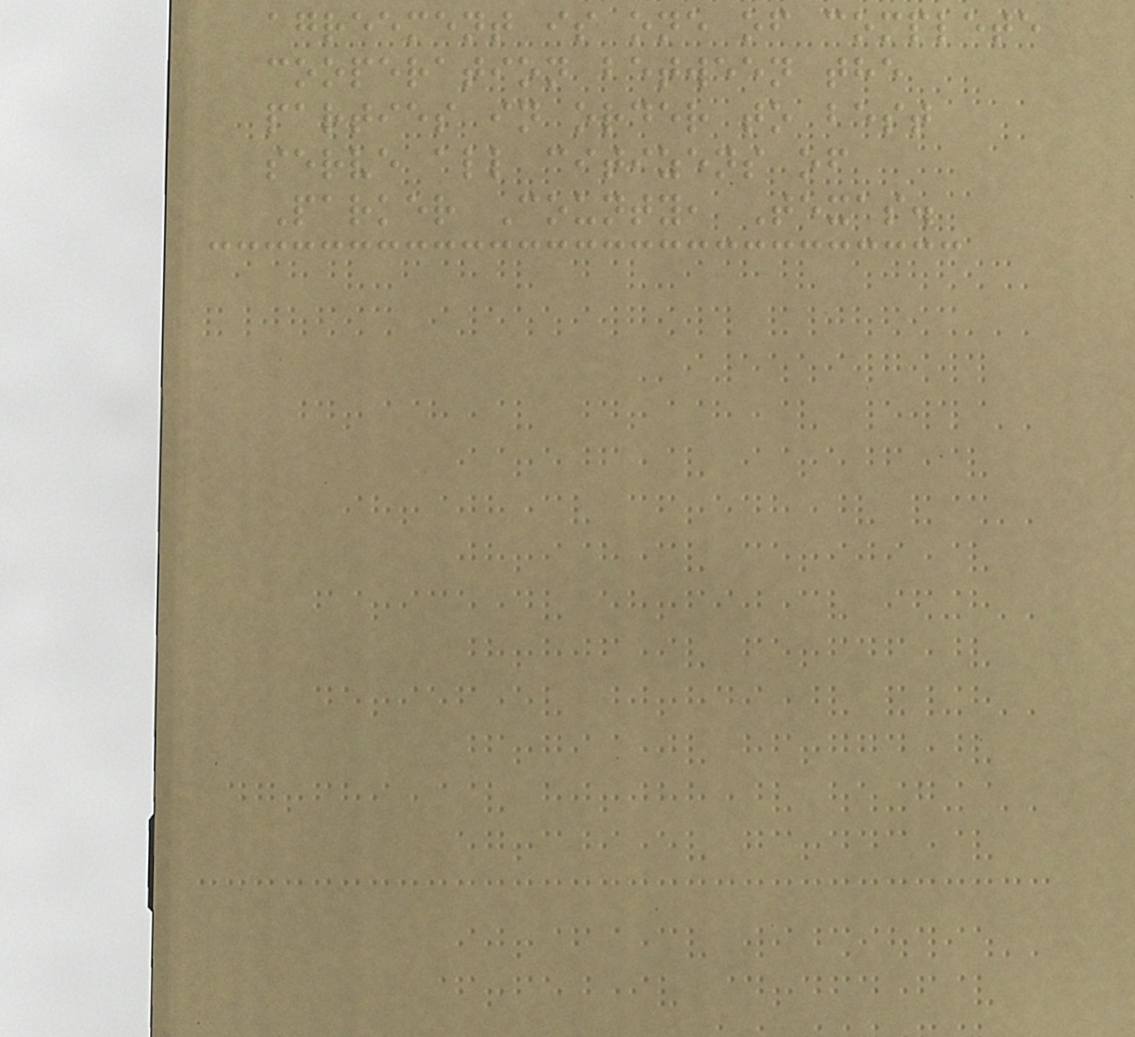agreement is one of complete
cooperation between the
parties in order to best
serve all citizens of
Parker County, Texas.
